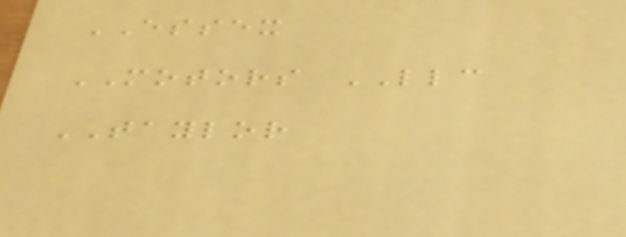ESSEX
MOTORS LLC
TAYLOR
